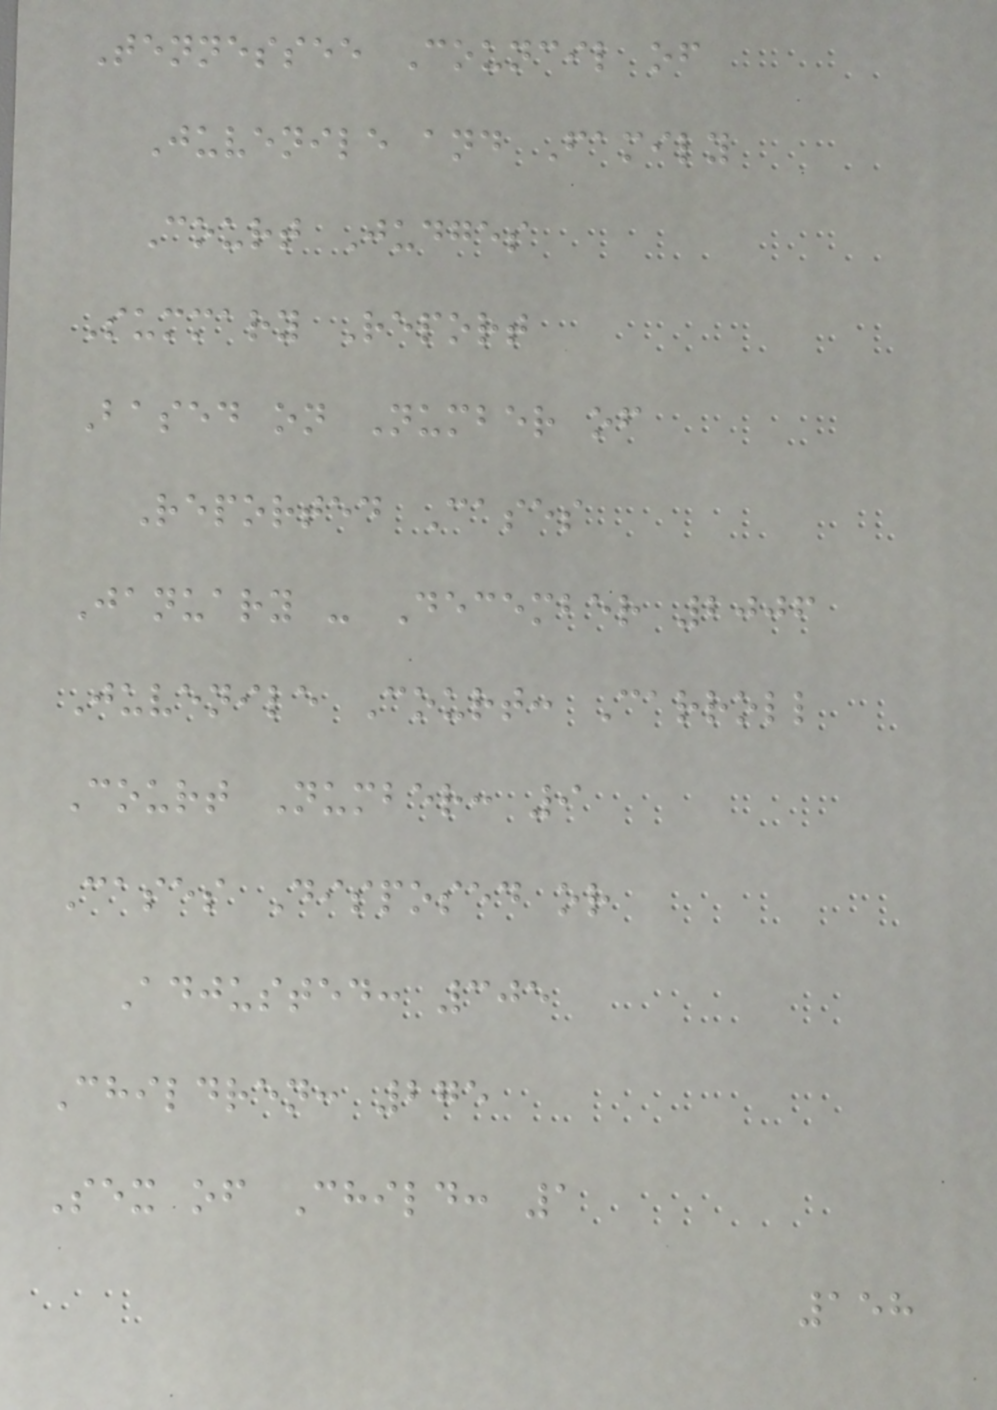Tennessee Council of
Juvenile and Family
Court Judges
Summary Report
Based on Number of
Reported Cases
January - December 2006
Juvenile Court: Carroll
Court Number: 9
Cases Disposed or
Adjusted: 305
Children: 275
Sex of Child: 1
158
